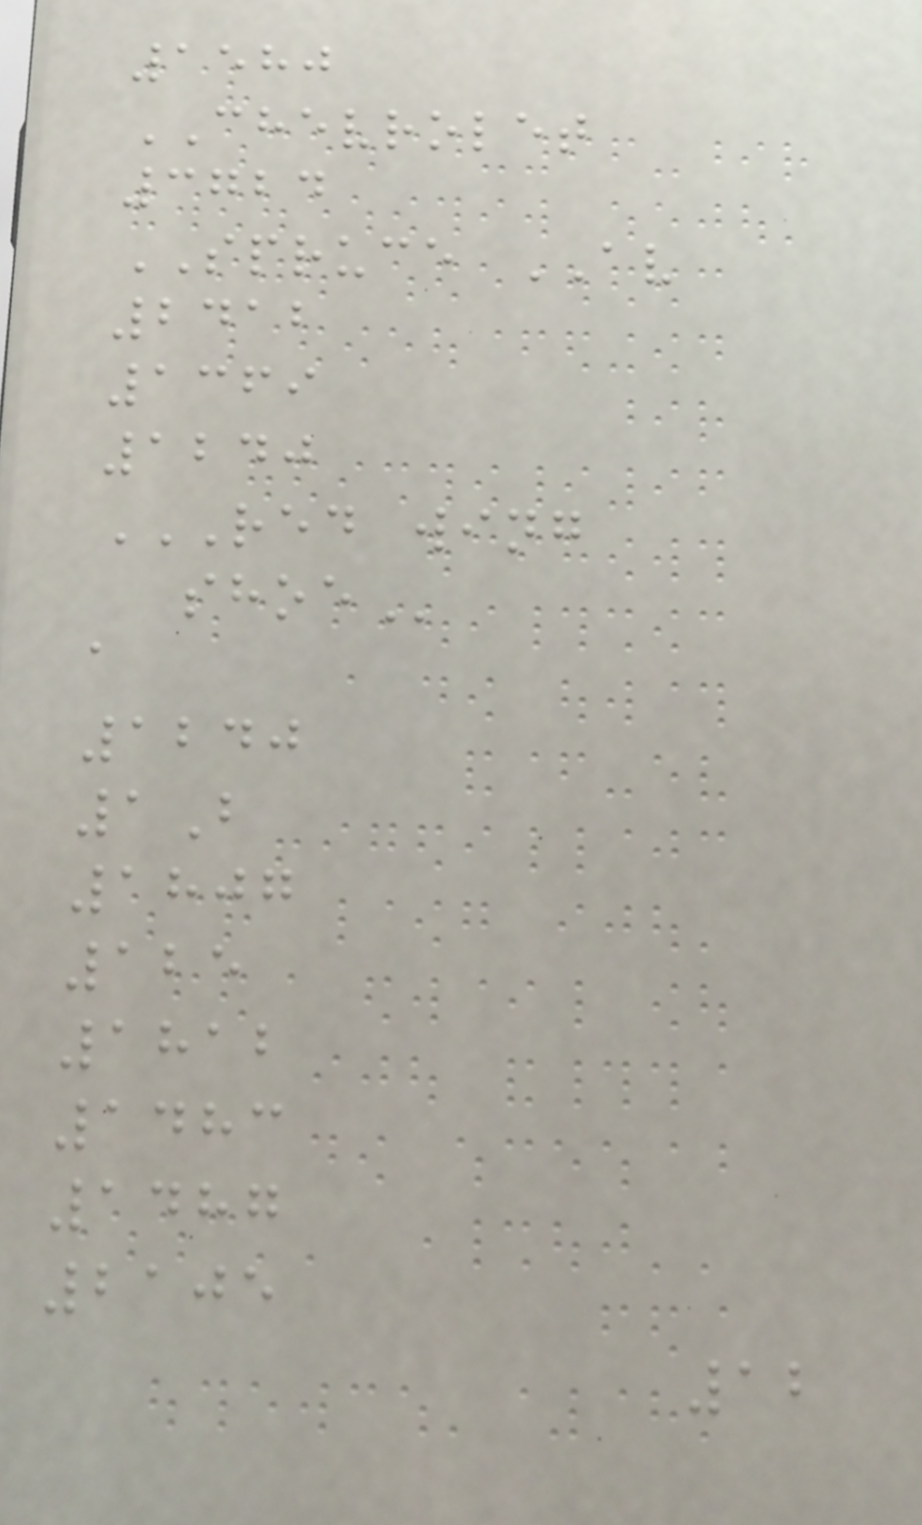1580
CHEVROLET
3724
SPRUCE AV
2412
1369
1240
RED WING
SHOE
a
1240
1B
1807
125
1812
1483
1487
2105
12
